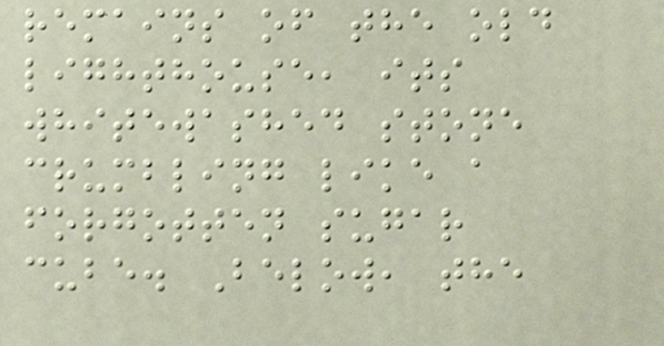remains of the old
lighthouse, its
whitewashed stone
crumbling like a
forgotten sugar
cube. Below, the
